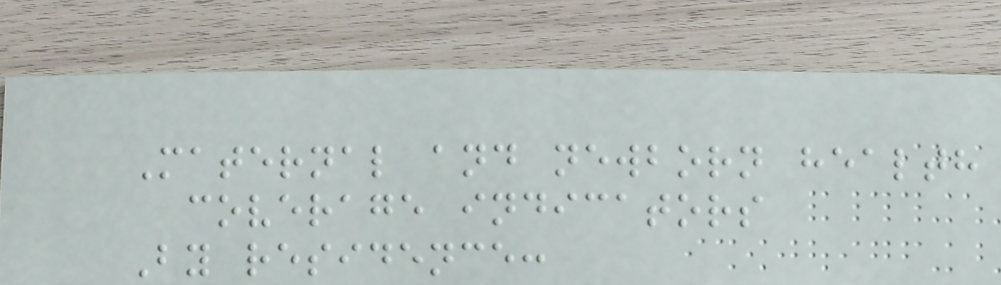Maternal and newborn health
coverage indicators
By residence:
